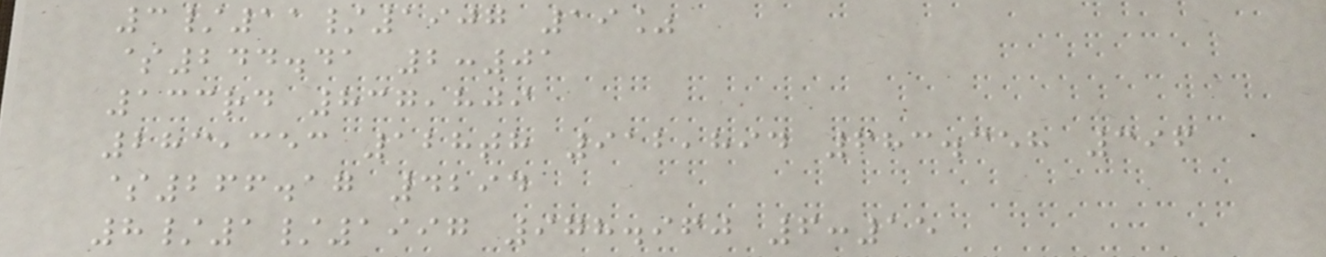3/11/1907 19%
$244.41 2:01
133rd 837,809
283,353 128th 912,894 683.358 396
$266.17 4294
8/1/1997 978.960 6:15
